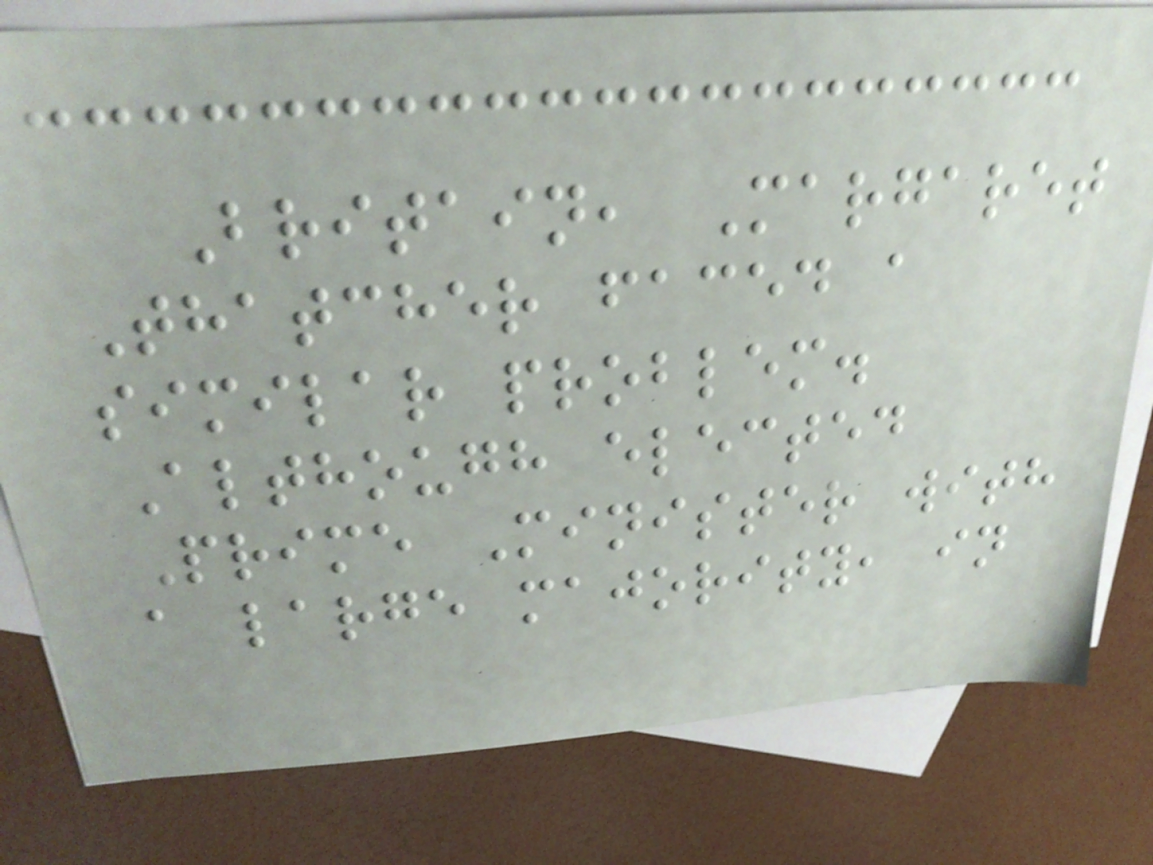Britain, Margaret
Thatcher faced a
similar problem.
Although elected
Prime Minister with
a large majority, in
